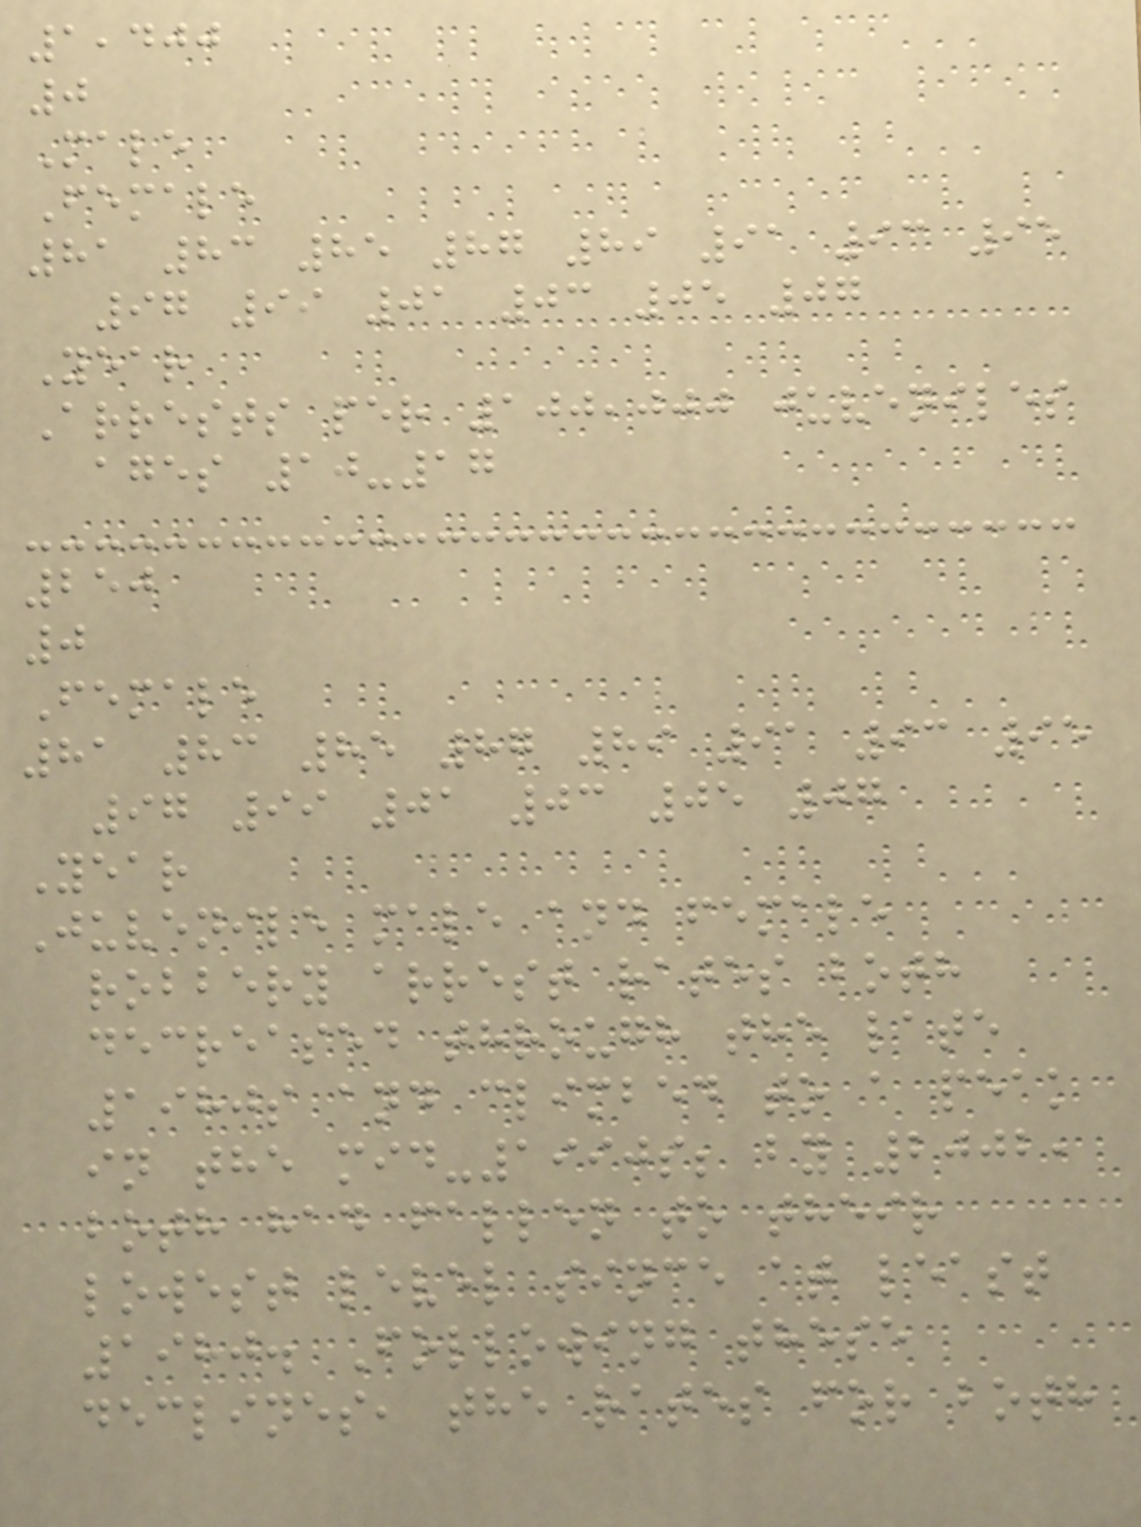1,400
0
Male
Female
81 83 85 87 89 91 93 95
97 99 01 03 05 07
Year
Arrests per 100,000 juveniles
ages 10-17
250
0
Female
81 83 85 87 89 91 93 95
97 99 01 03 05 07
Year
Juvenile male and female
robbery arrest rates both
decreased through the late
1980s and climbed to a peak
in the mid-1990s; by 2002,
both had fallen to their
lowest level since at least
1980. Following these
declines, the rates for both
